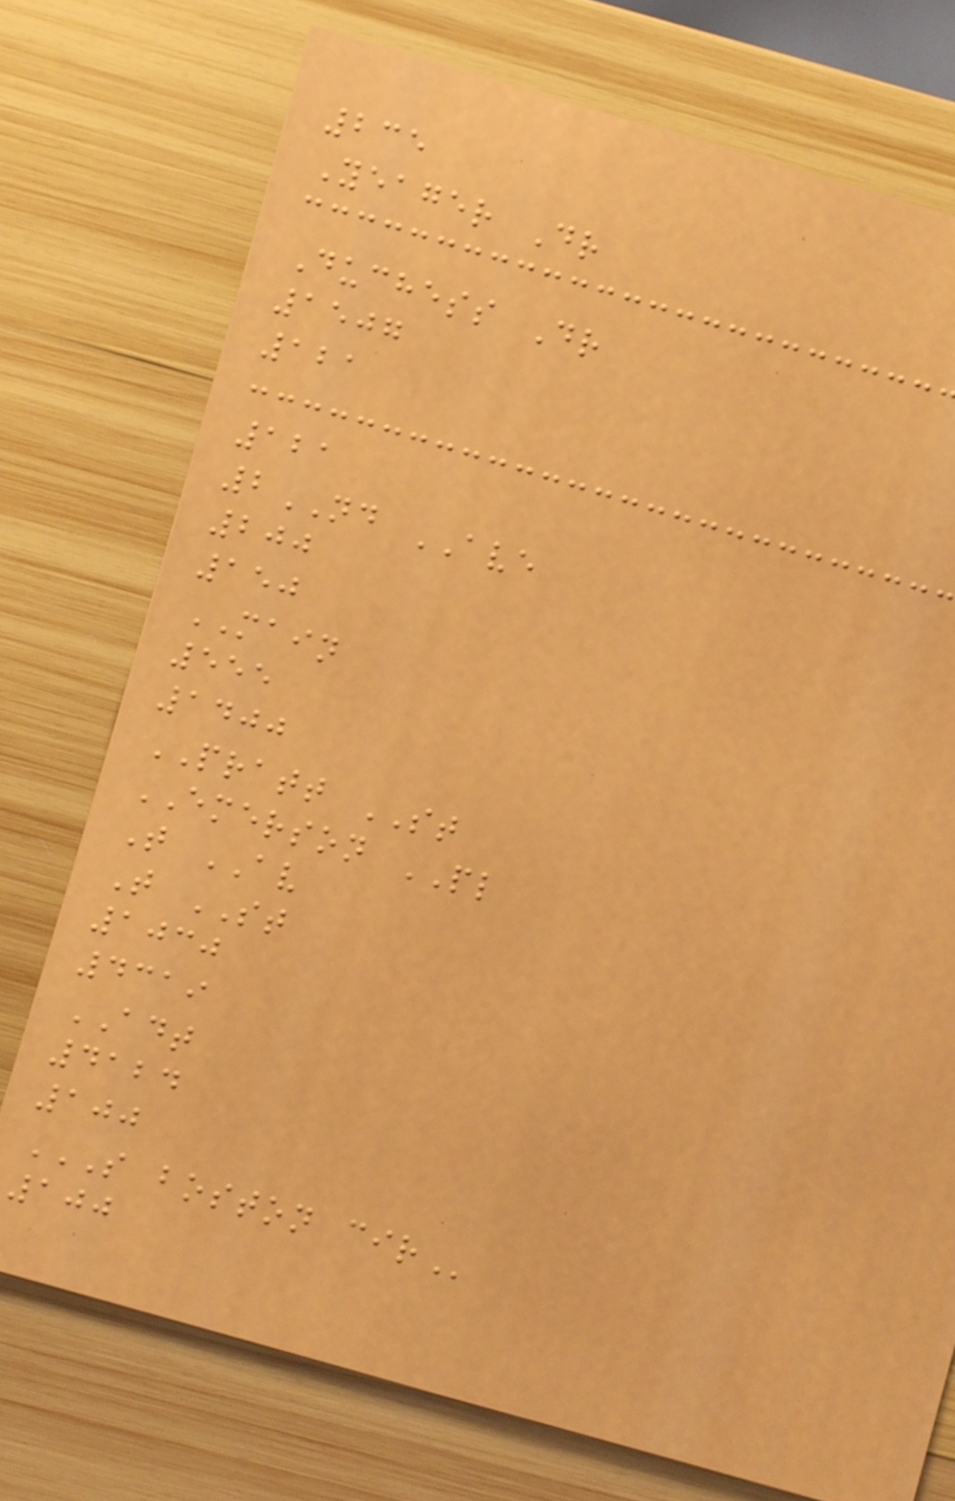235
Yeager Dr
Duchess Dr
1507
121
121
2ND AVE
200
150
MAIN
555
1400
PRATT ST
EMERSON PL
T AV
T ST
1030
4319
ADT
4124
100
S BOSTON CIR
100
